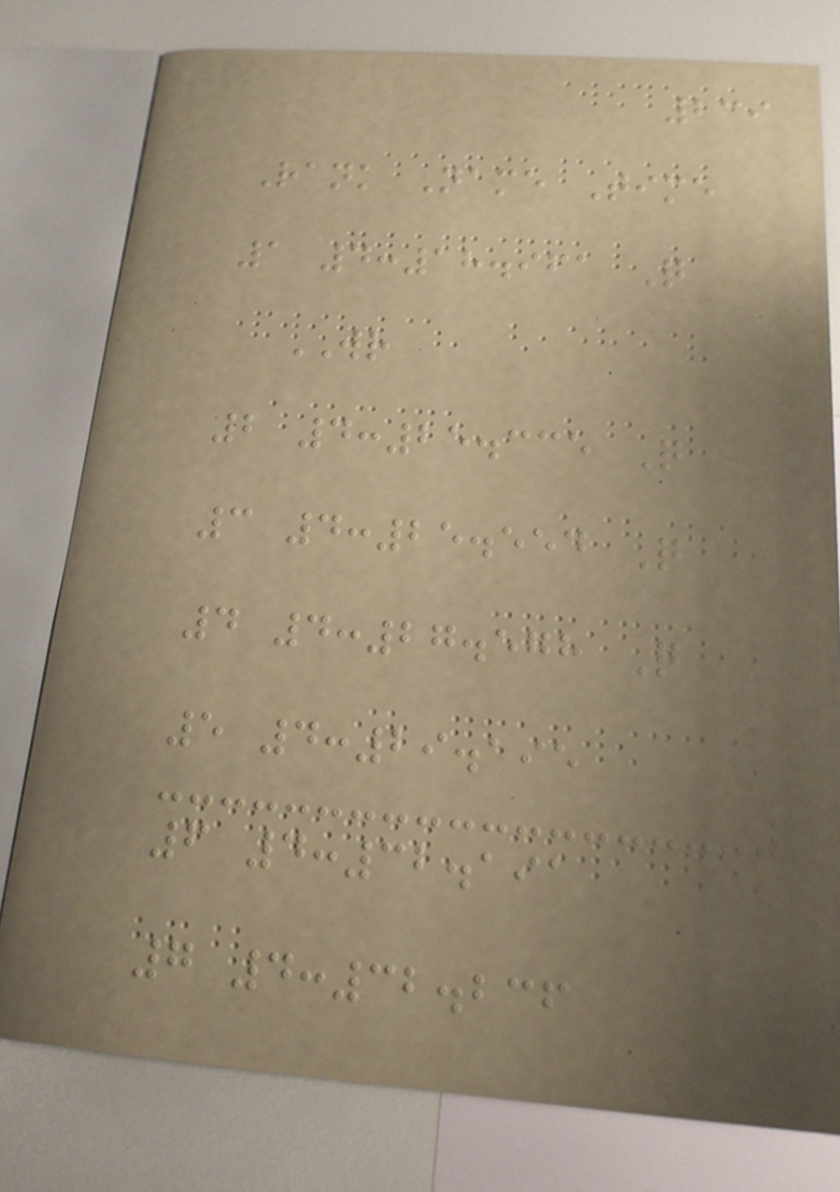239
Rank Name Time
1 4:18.961 Q
WR
2 4:25.335 Q
3 4:25.554 Q
4 4:27.578 Q
5 4:29.195
6 4:32.191
7 4:32.236
